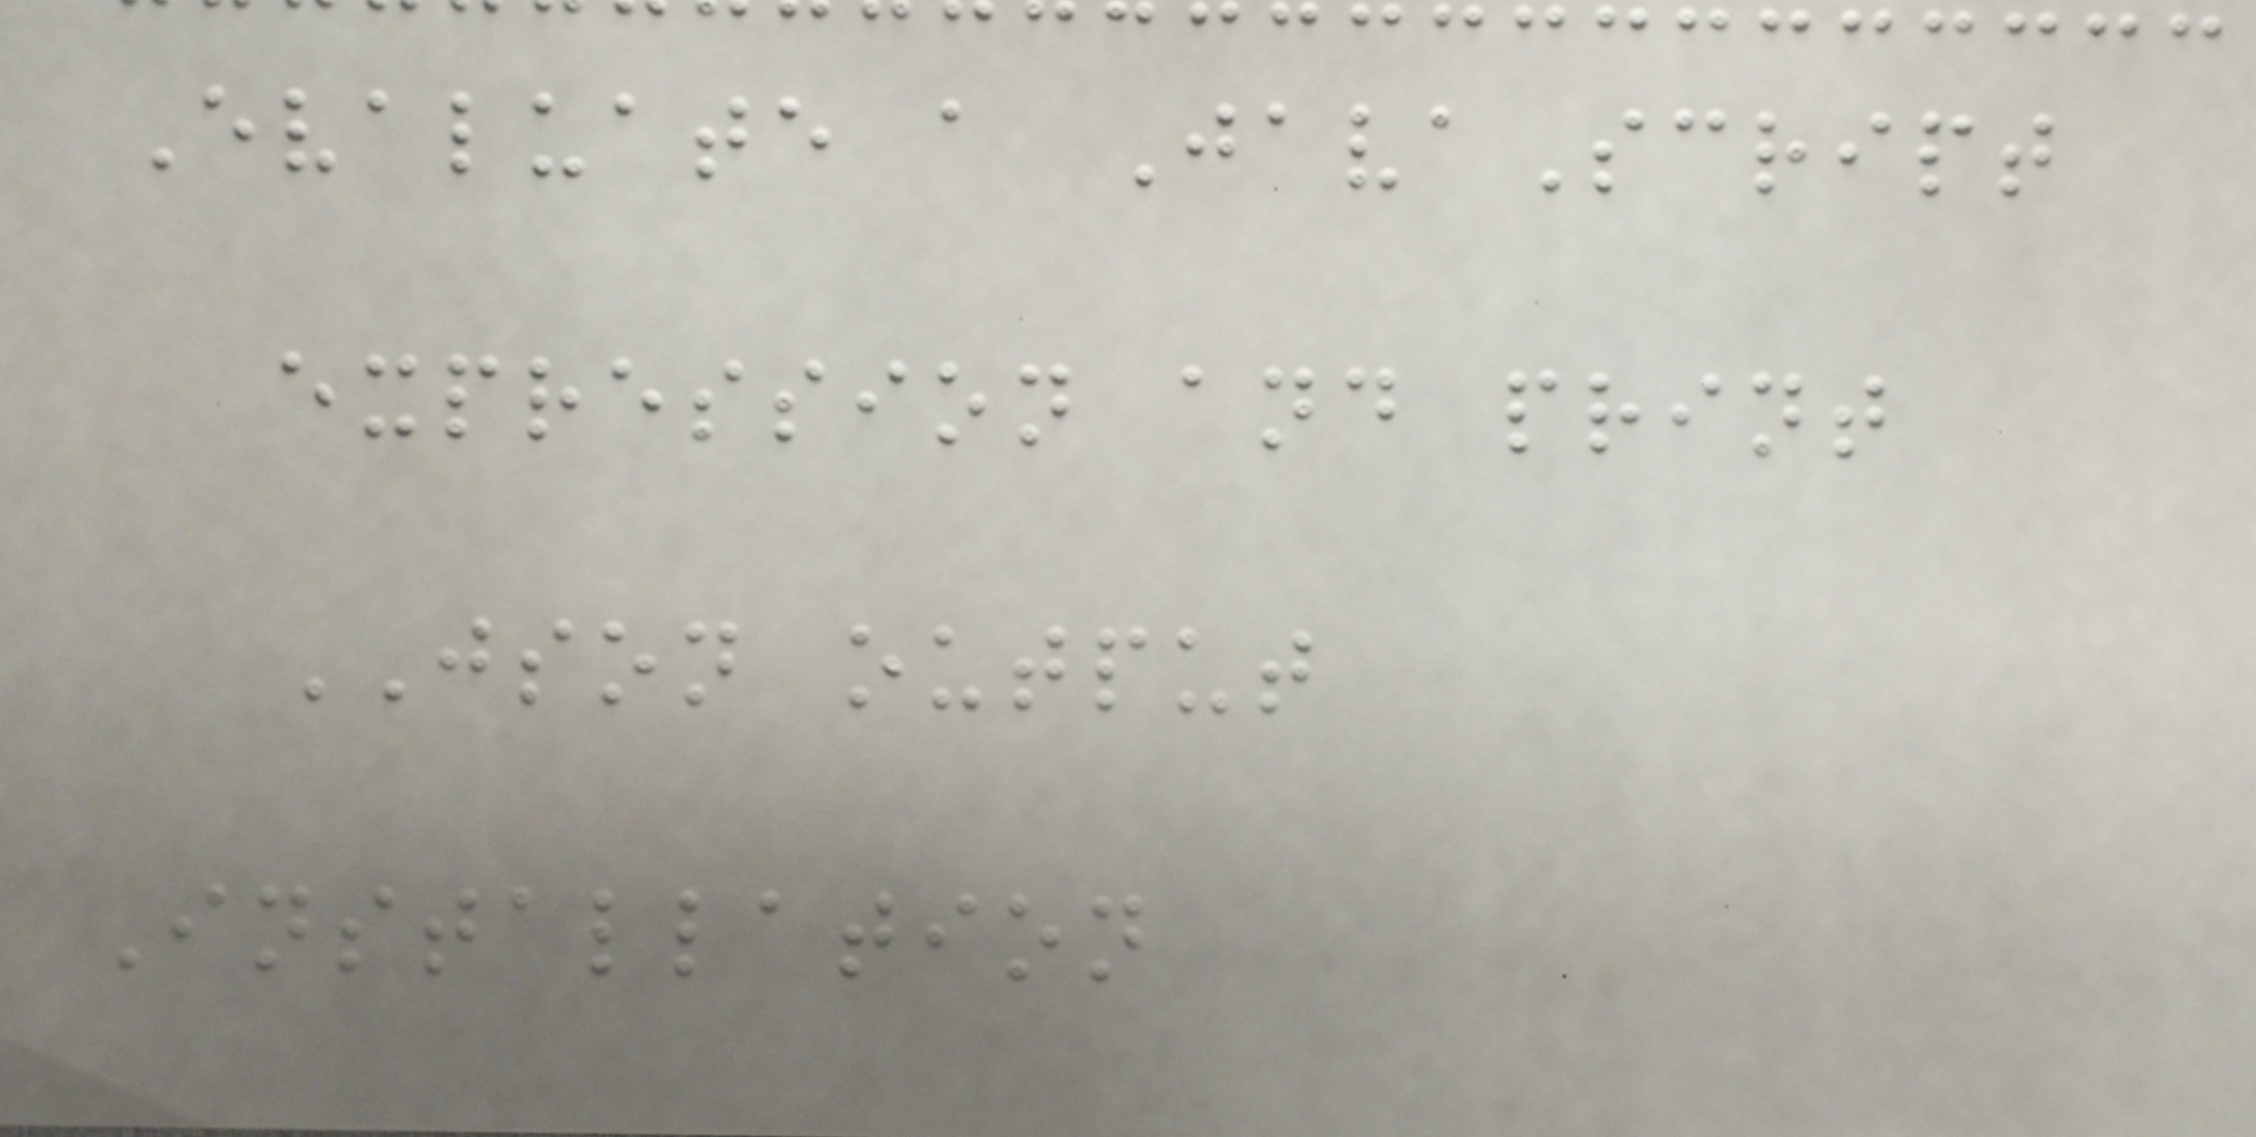Evaluate a JavaScript
expression and print
JSON output
Installation
